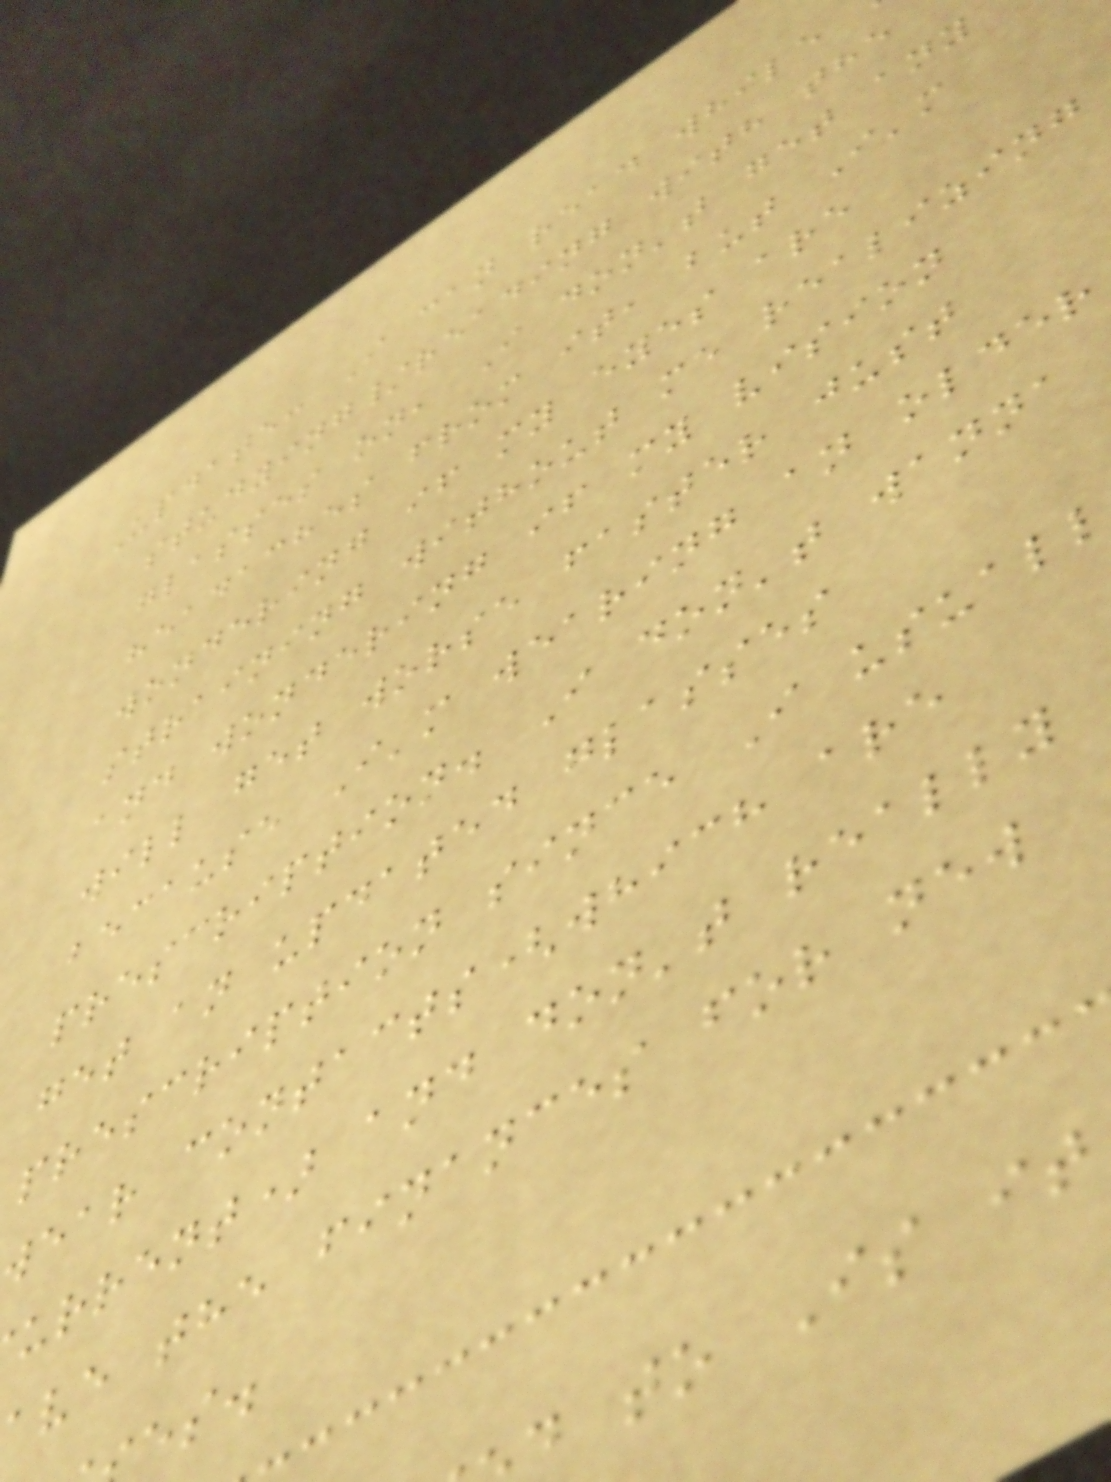Update: I can read while
studying/reading with the
glasses on, I don't get any
headaches from it, but I'm
wondering if my eyes are
straining without me realizing
and wondering if my vision
will get worse faster just
because I'm wearing an older
prescription. I don't wanna
get an updated glasses
prescription since I usuall
ear contacts(which are
urrent) and don't really
ve the finances for new
d to Is it
